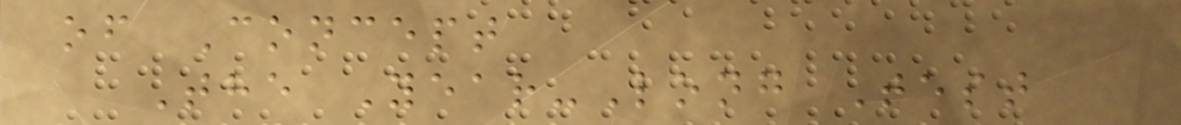of Concept
The Year-Long Test
